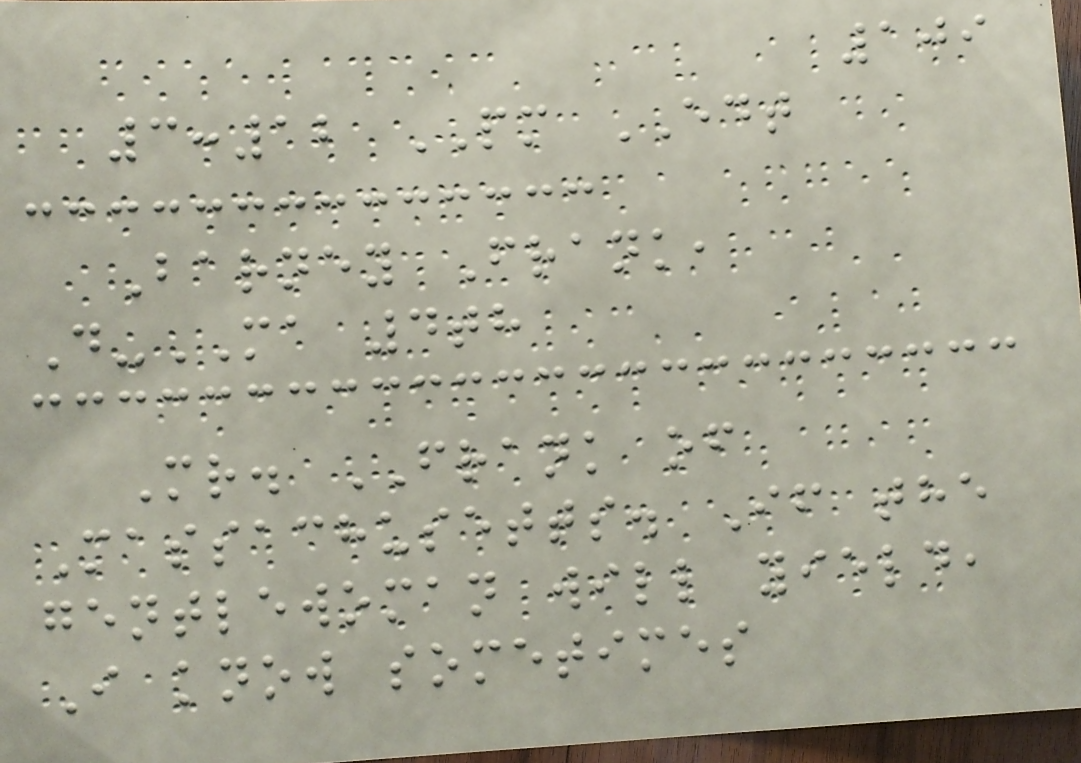109
3:12 PM EDT
Barney Frank,
D-MA 4th
Mr. FRANK of
Massachusetts. If the
gentlewoman will yield,
I know sometimes
